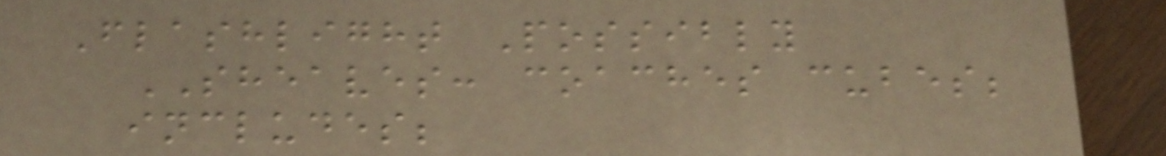Flashlight Possibly
SHEAVES: coaches cubes;
includes;
